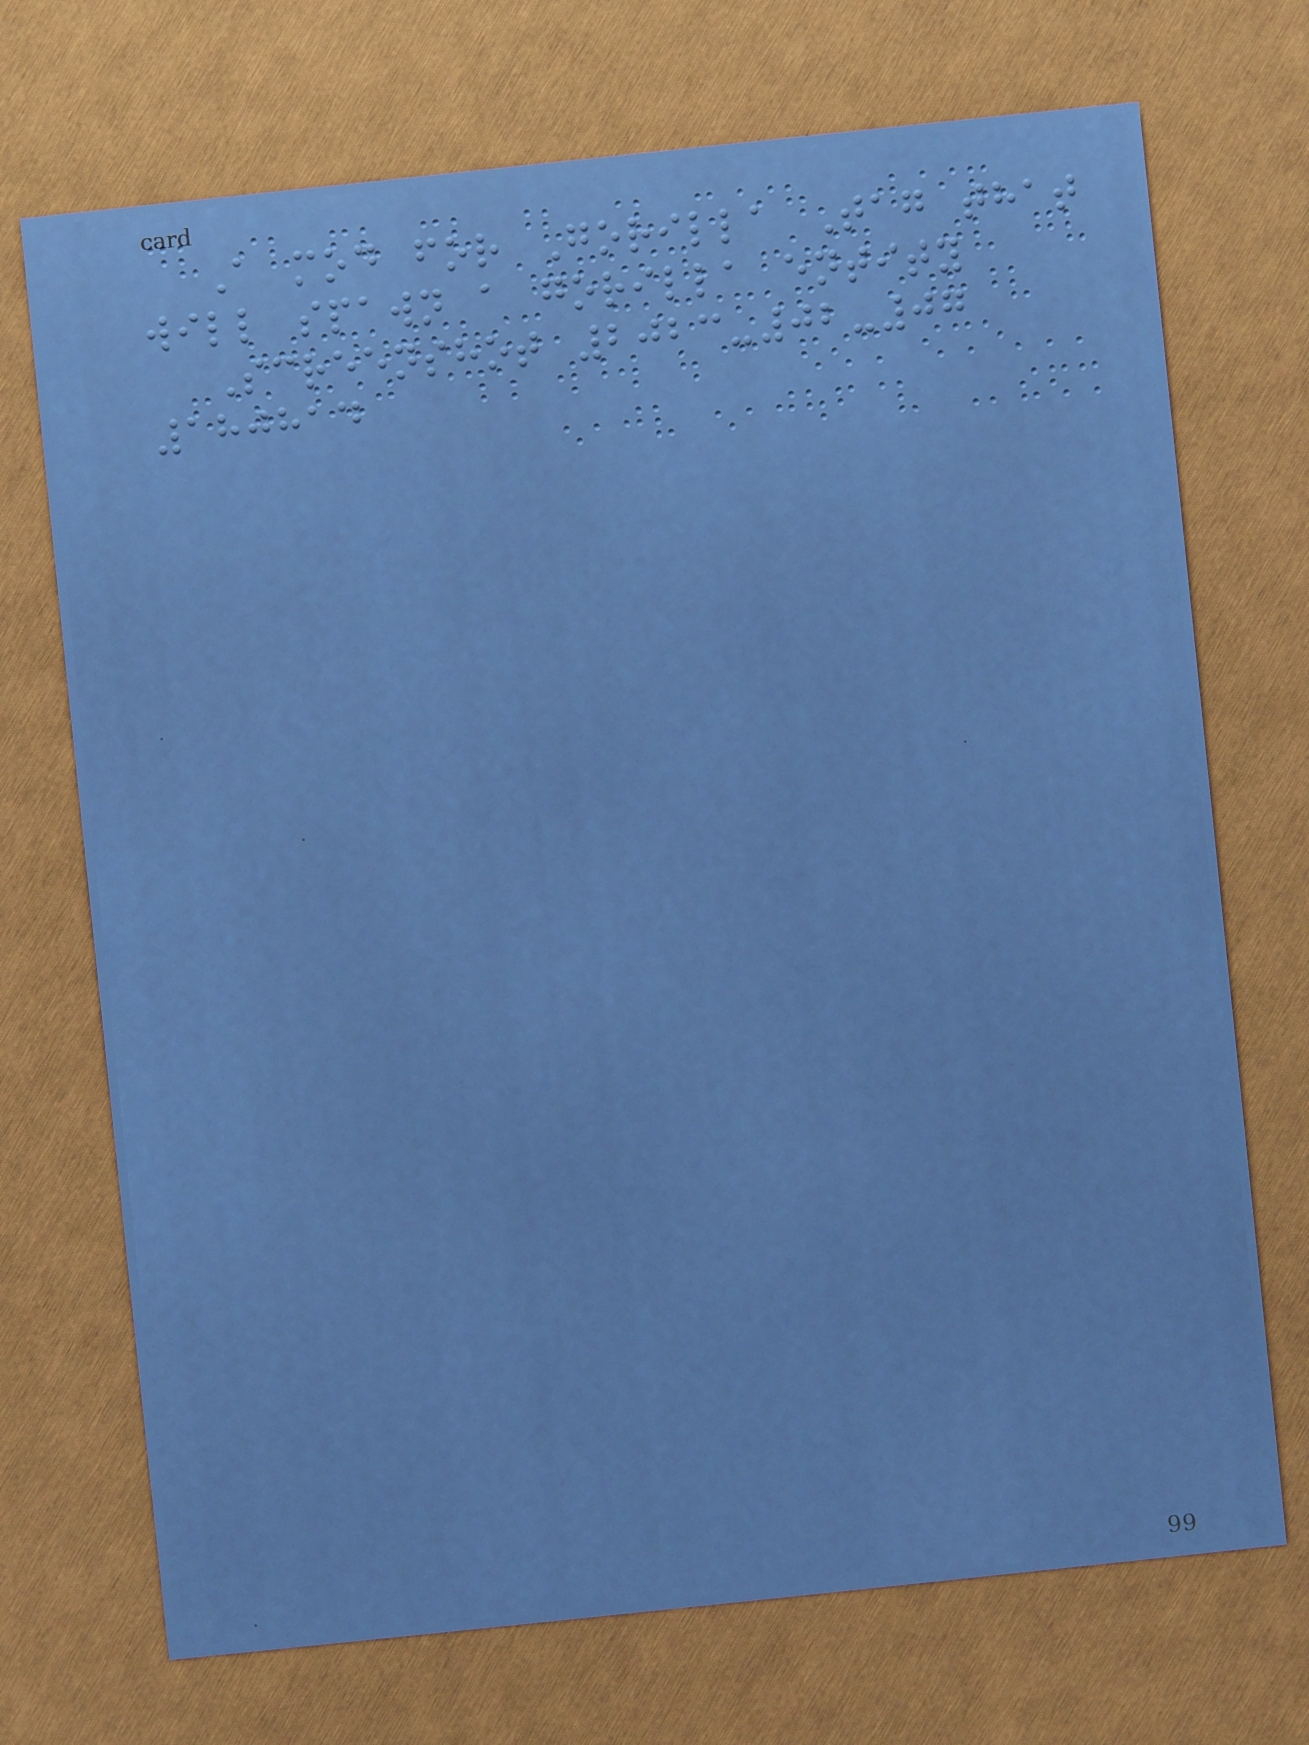A mod for Gorilla Tag that
will spawn a gorilla entity
Screenshot 2023-02-07
180814
